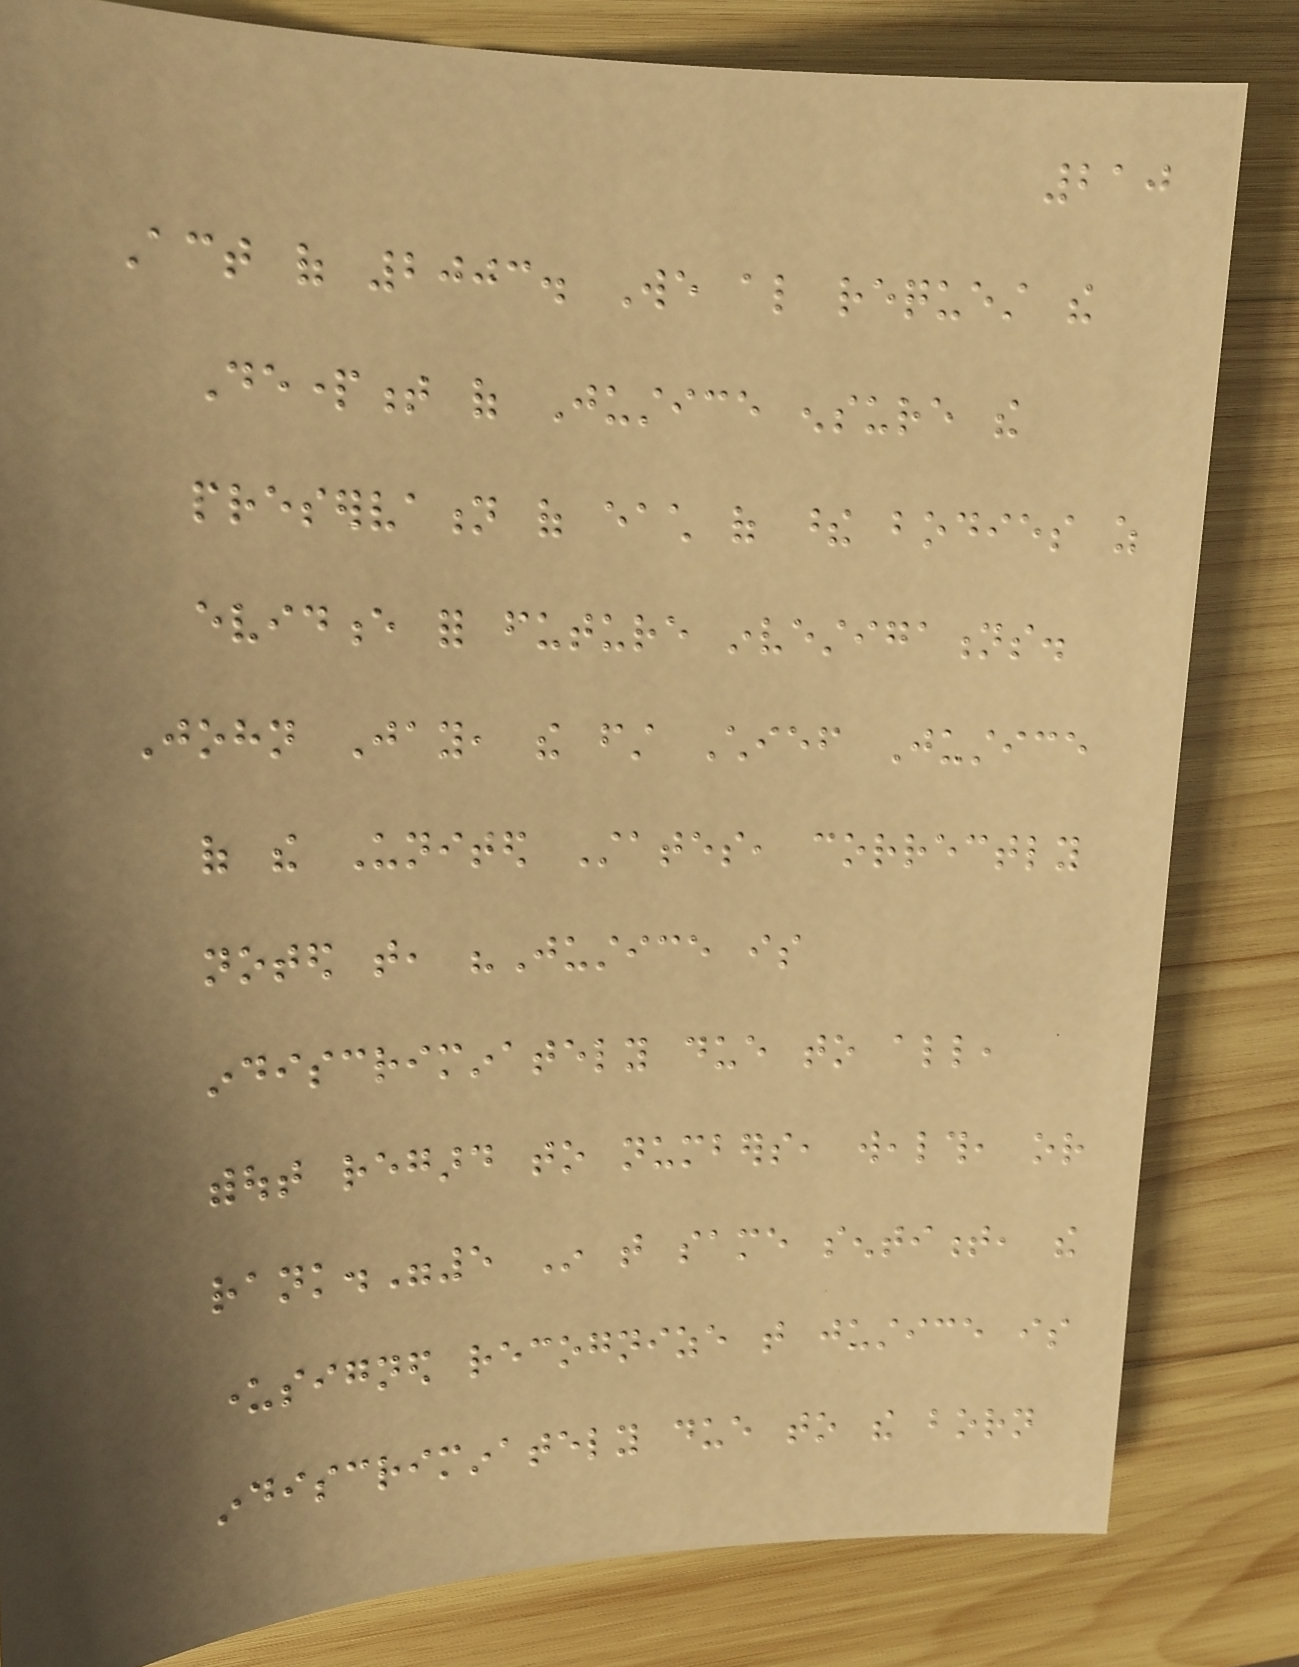210
Act of 2003. We also request the
Department of Justice ensure the
preservation of each of these bodies as
evidence for future investigations.
John Jay, the first Chief Justice
of the United States, correctly
noted that, "Justice is
indiscriminately due to all,
without regard to numbers, wealth, or
rank."5 In that same sentiment, the
undersigned recognize that justice is
indiscriminately due to the born
